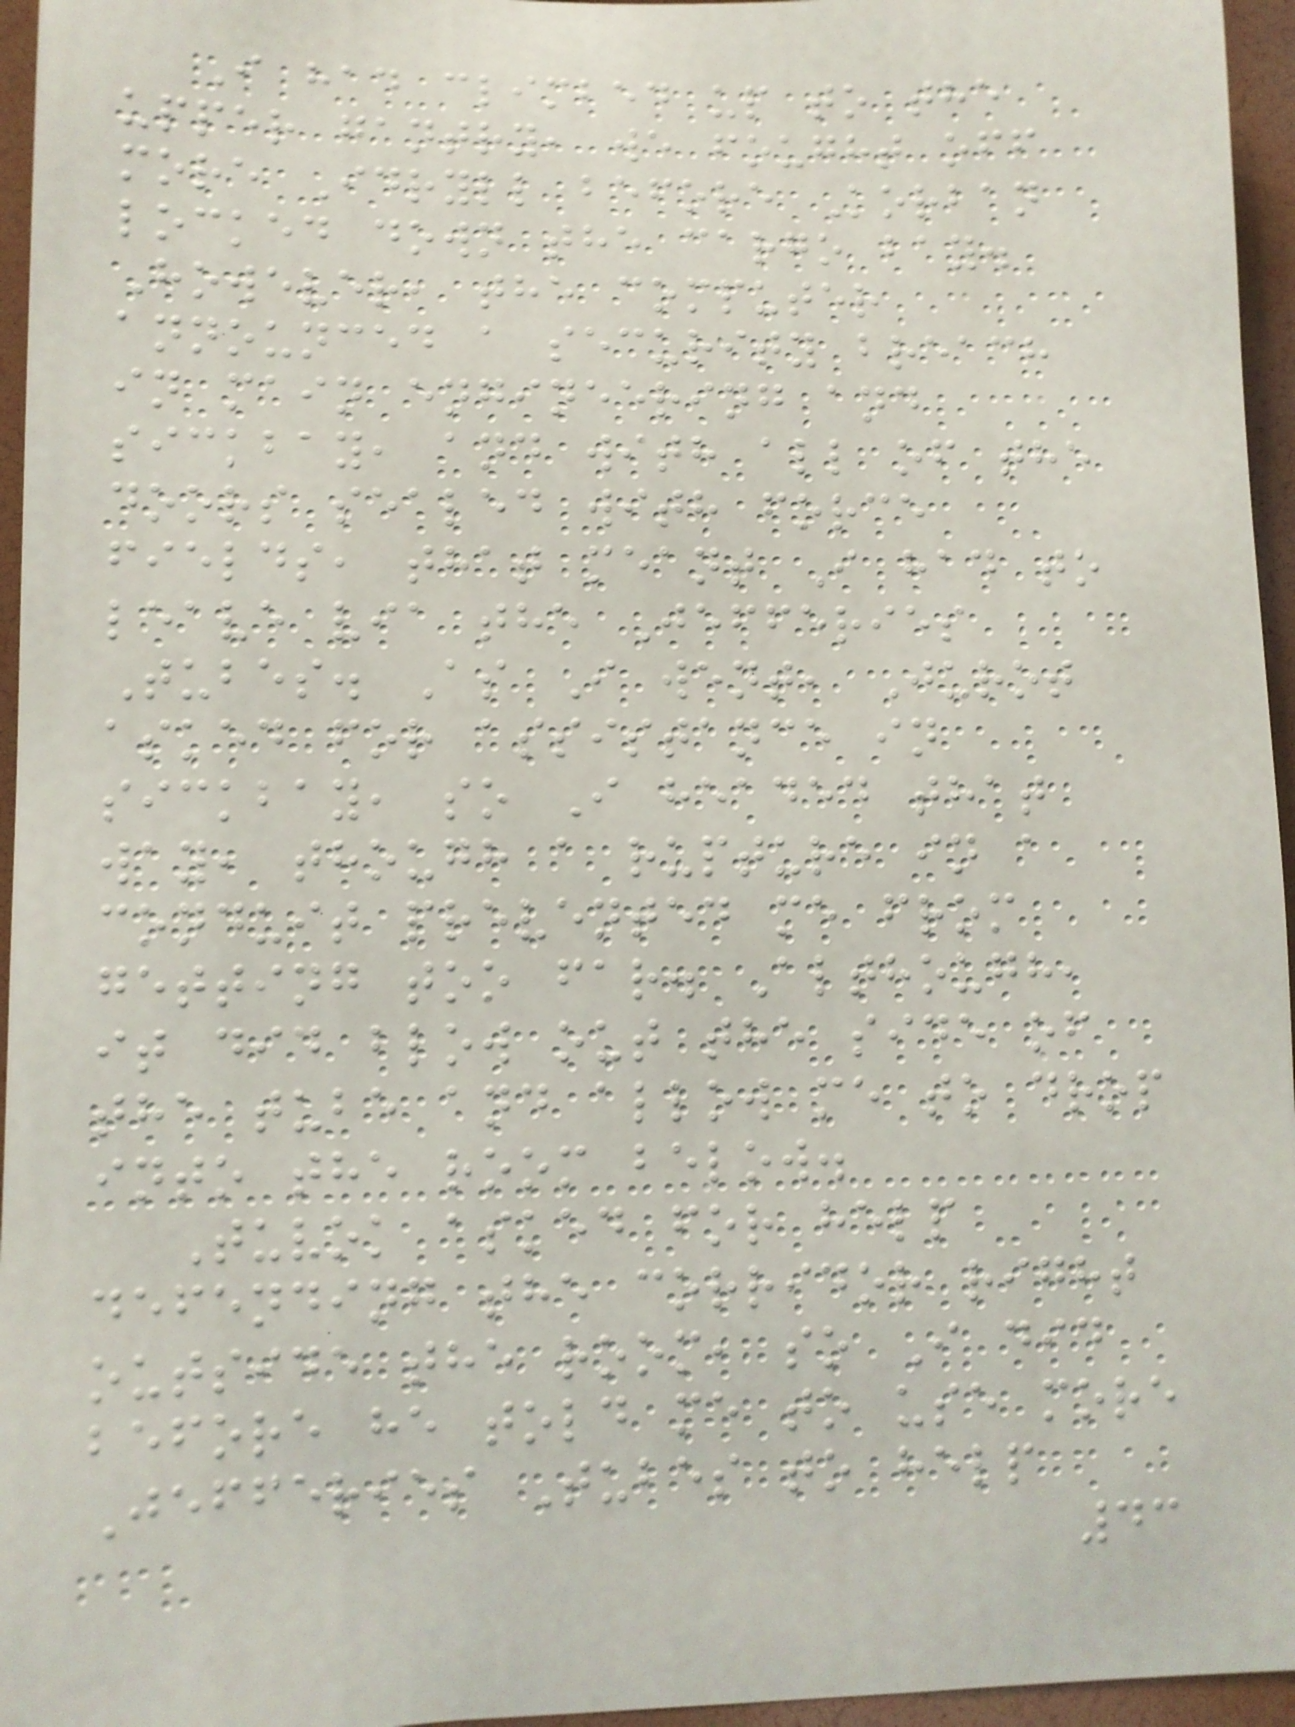I had climbed up to the
upper gantry, we fought off
more Idryll before Korban
locked down the cargo bay.
However, the computer
announced a security breach
in main engineering and
sickbay, and with all of the
doors sealed with force
fields, that meant I had to
leave via the Jefferies
Tubes. As I went, Jurot
asked for assistance in
sickbay, so I headed that
way, though a rupture in a
conduit prevented me from
getting too far. Although,
it did blow out the side of
the tube and allow me to drop
into the room below.
Tuvok asked for help
defending the corridor right
outside the room, so I did
before he told me to use more
Jefferies Tubes to help
43
